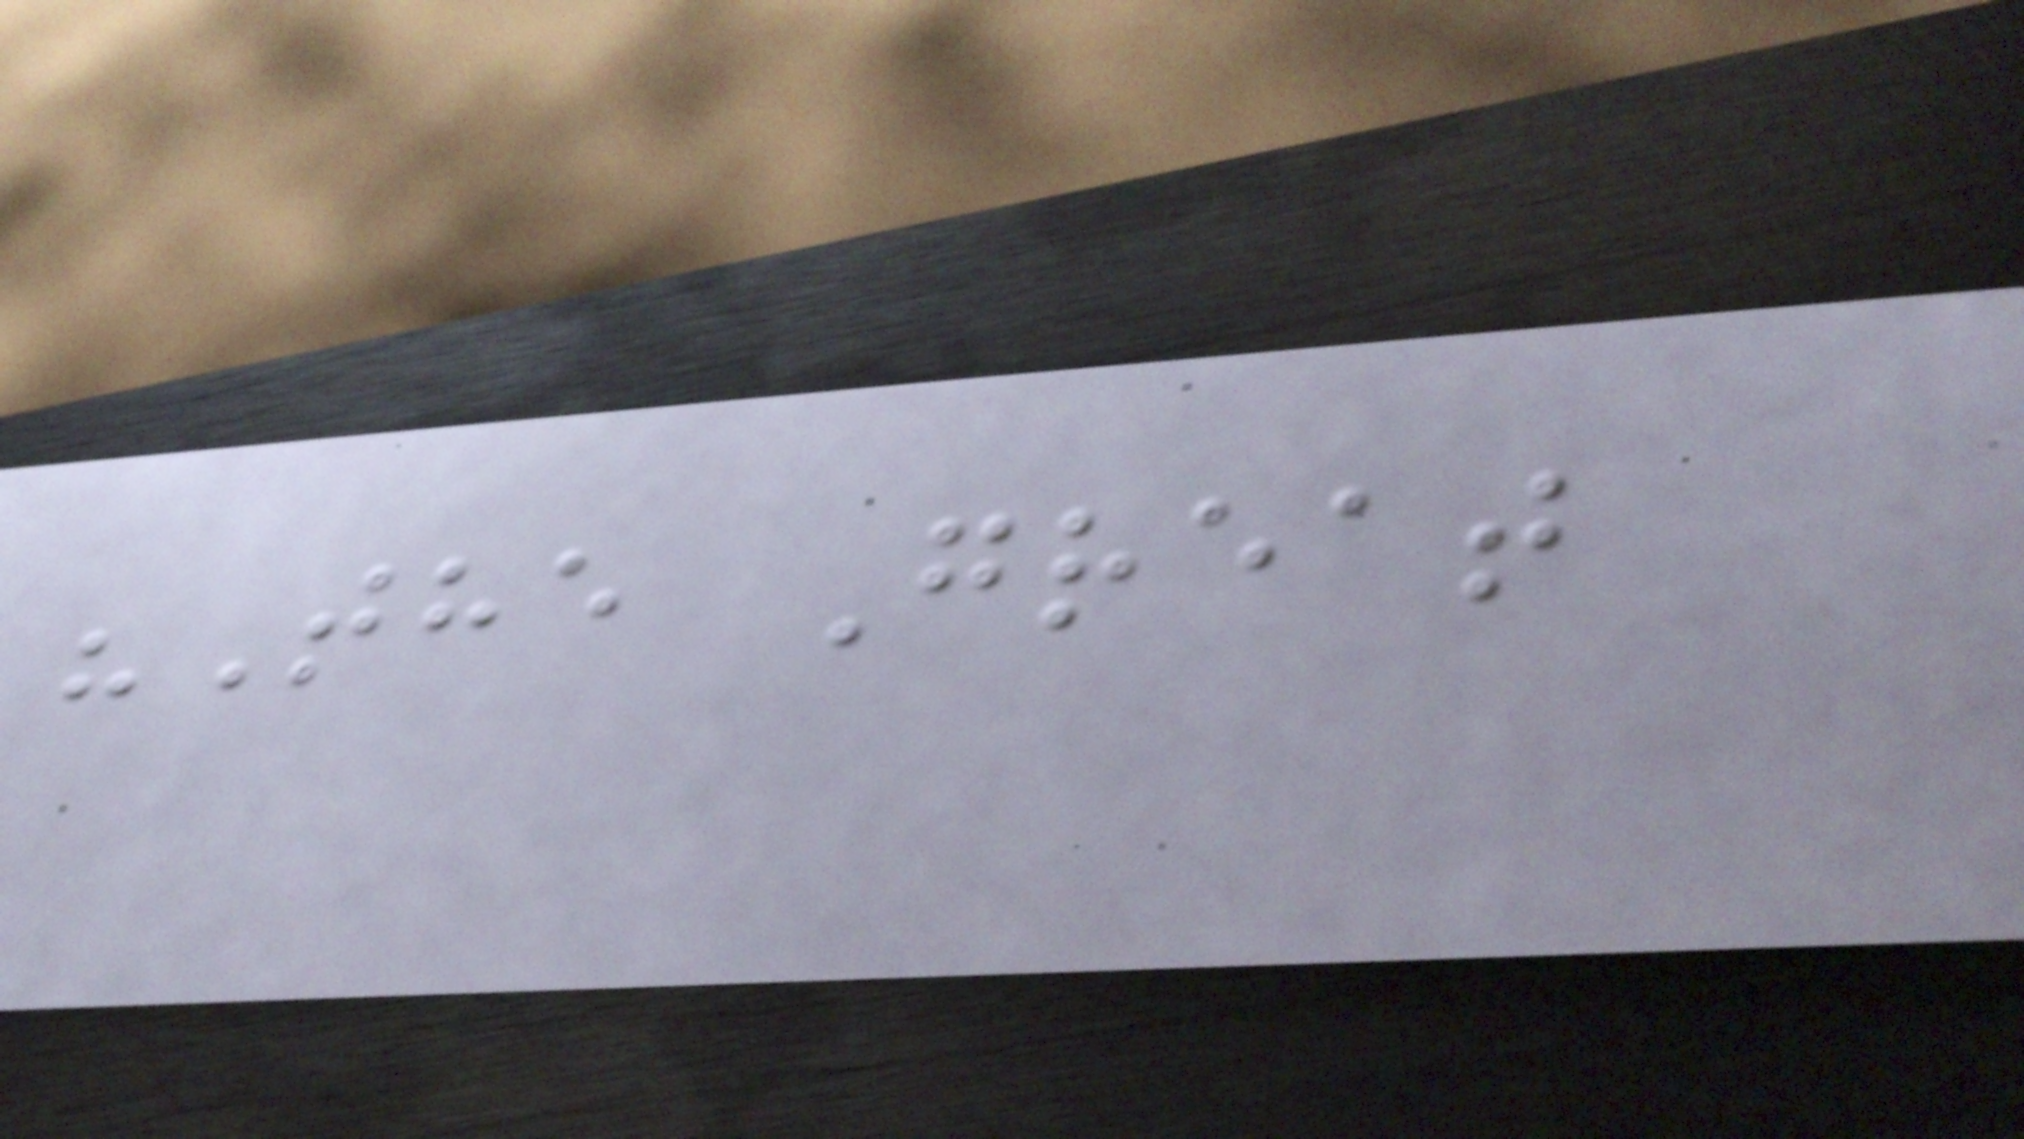"The Great
